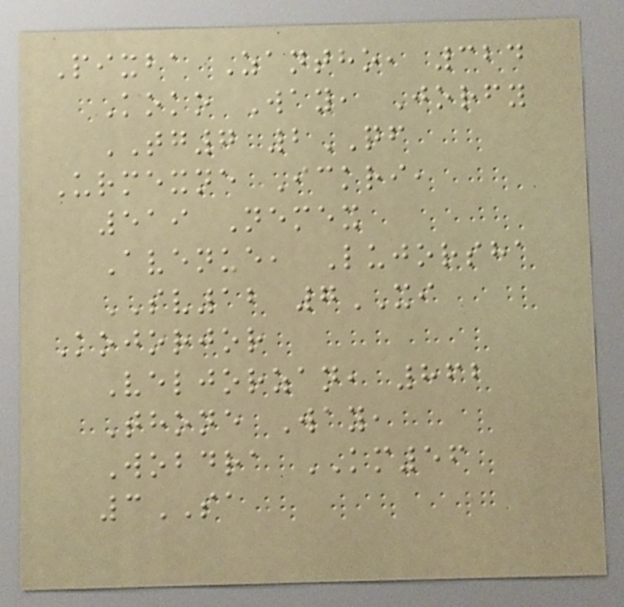Pixba Zantho, 324
Koko Way, Jorfy
TG7 2QF
Urmexne Ickri,
519 Nemex
Avenue, Lujorsha
SV12 7XI
Kojorjor
Veljorzan, 862
Thone Way,
Wobdra KM56
3SA
